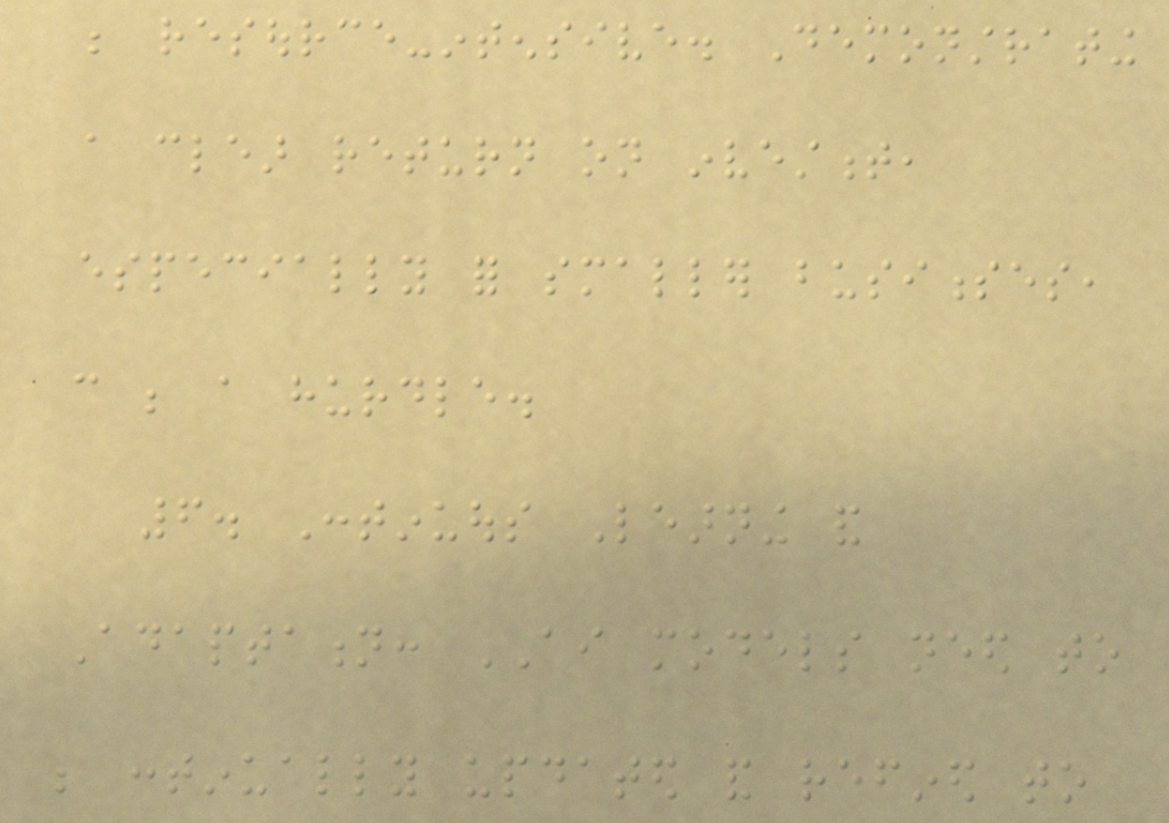be resource-intensive. Demonstrating
a clear return on investment,
especially for smaller businesses,
can be a hurdle.
6. Continuous Learning and
Adaptation: AI models need to
be continually updated and refined to
